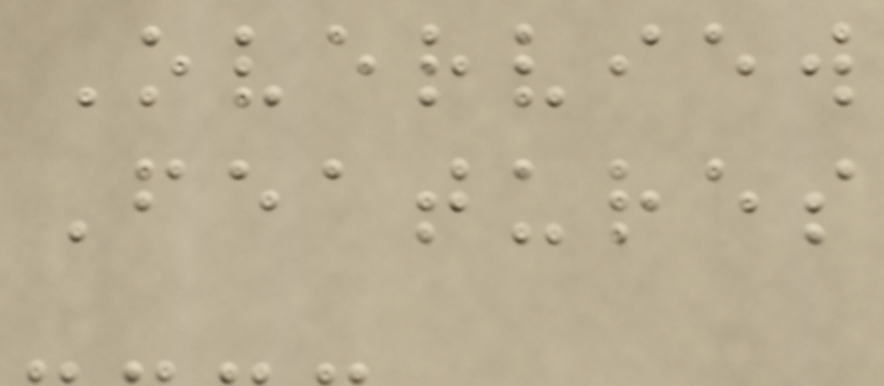Overview
Features
